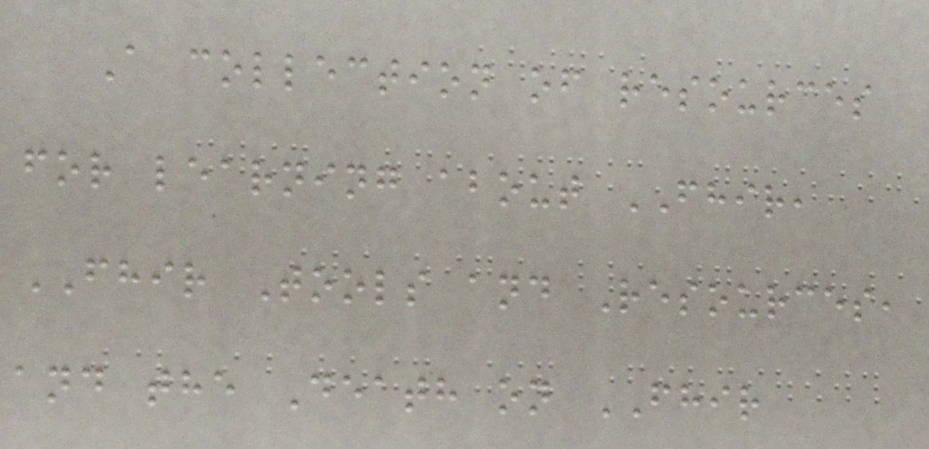A collection of resources
for learning about FHIR,
FHIR Tools and Resources,
and the Death on FHIR
